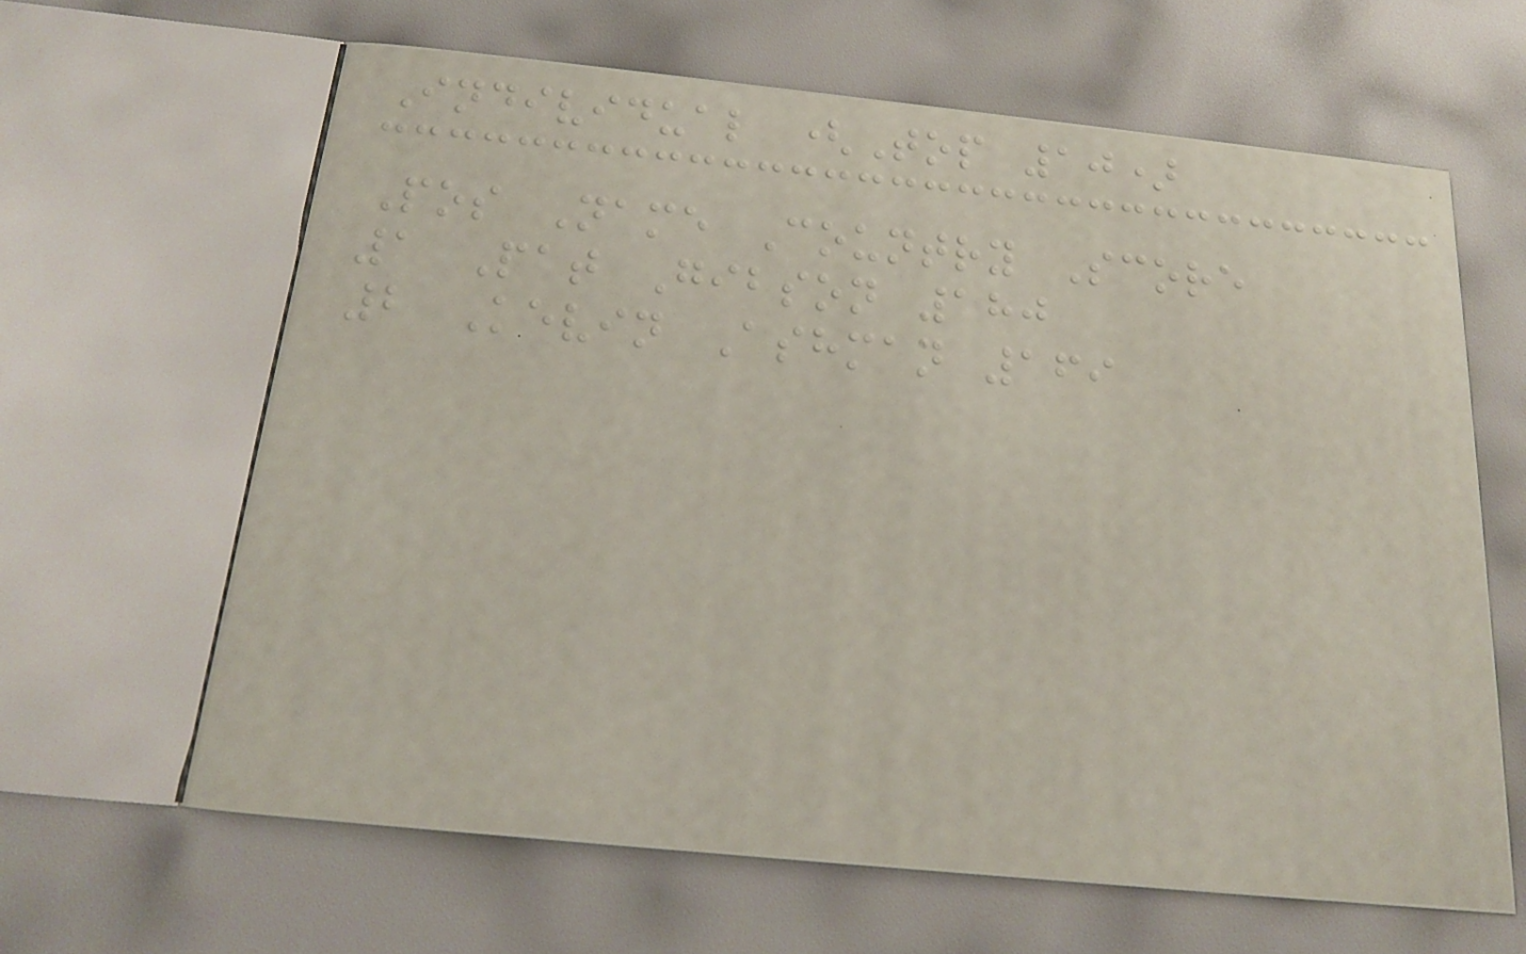Individual (Top 10)
Pos Name Country Score
1 Pat Gibson 180
2 Kevin Ashman 169
